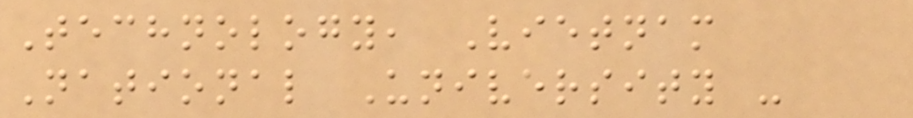Technology, Vietnam
National University -
